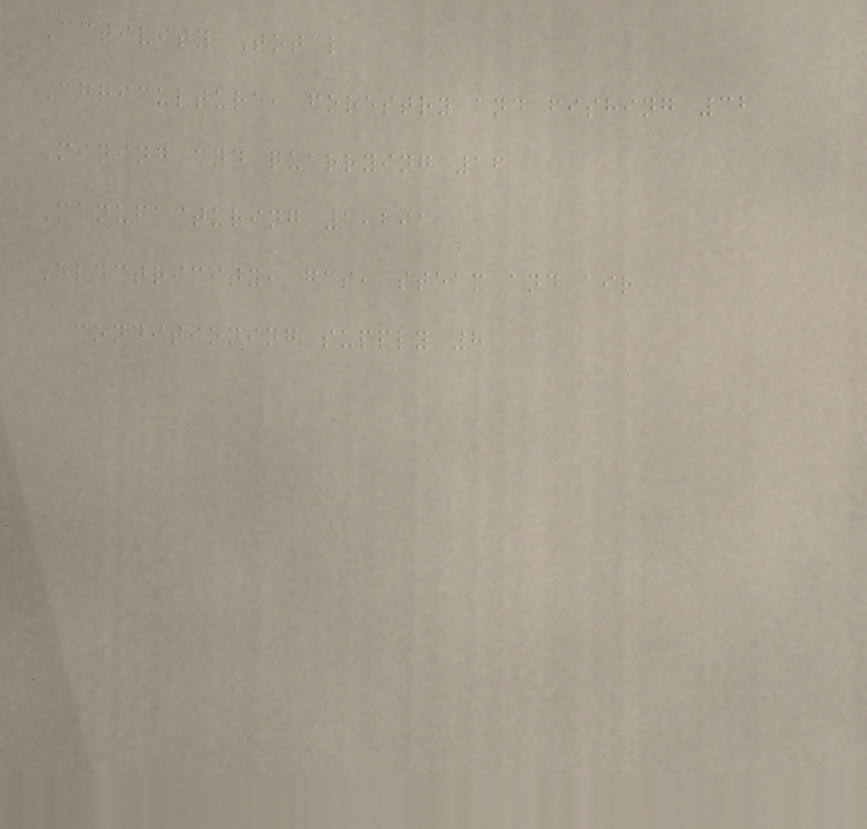Activity Total
Agriculture, forestry and fishing 32
Mining and quarrying 16
Manufacturing 1,291
Electricity, gas, steam and air
conditioning supply 8
